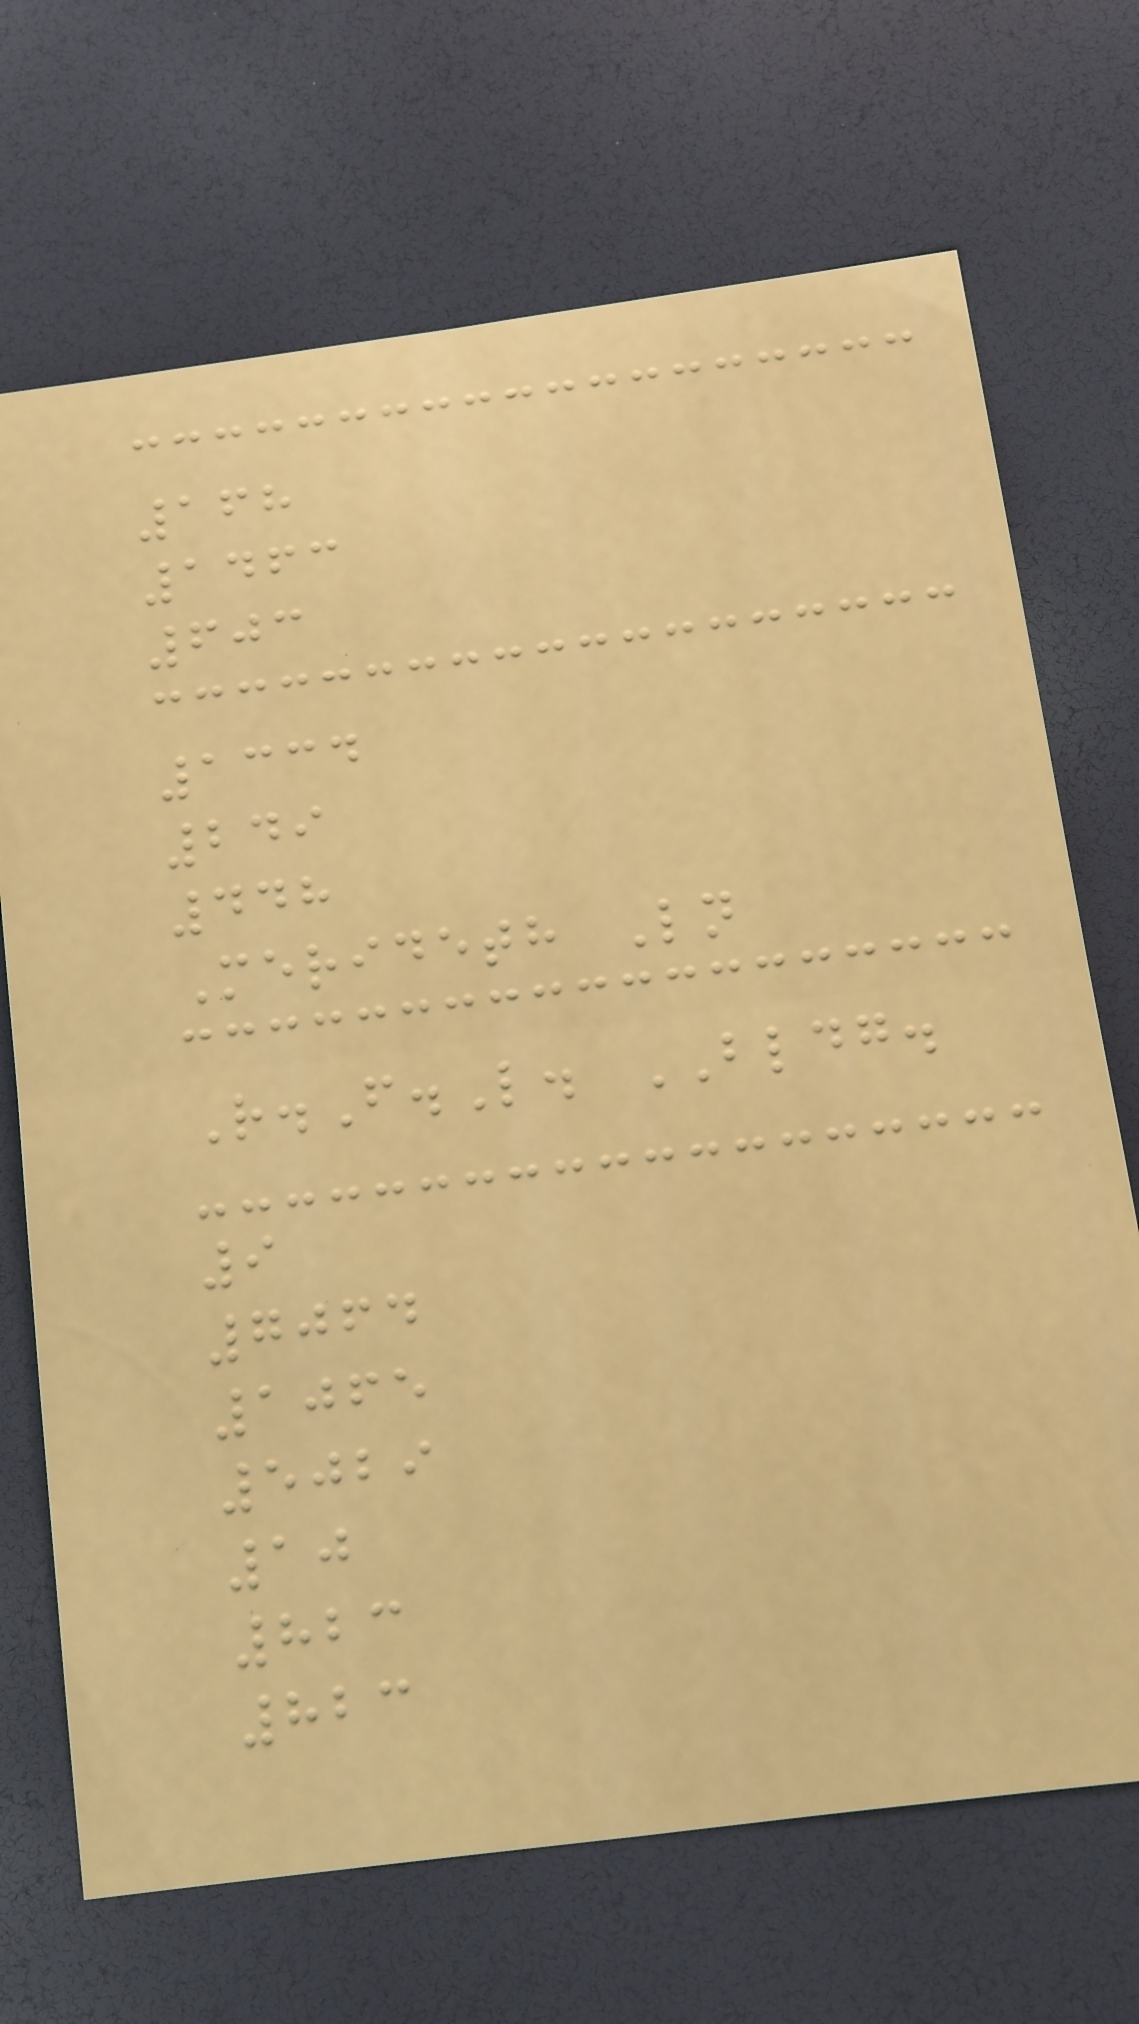168
1463
603
1334
249
448
Merideth Ln
R.F.L. BLDG.
9
7064
1065
5029
10
823
823
